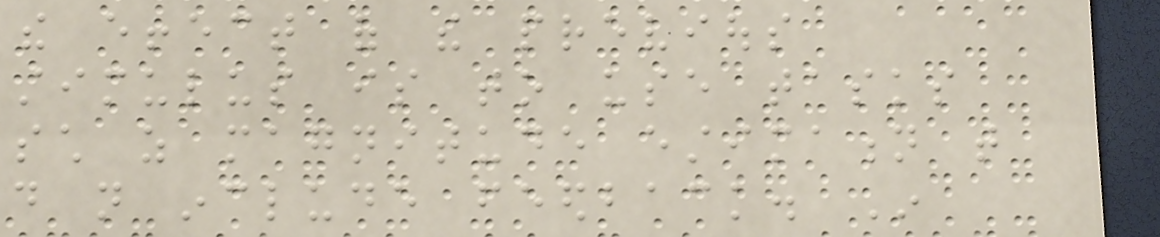the effect of the previous
stimulus is to use tasks
such as magnitude estimation that
do not include feedback. In
